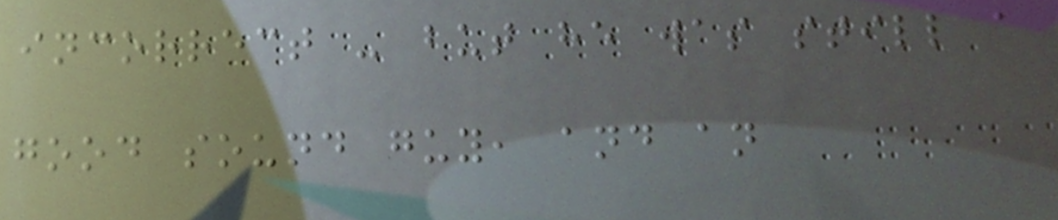incorrect - but he was still a
good sound guy, and an
